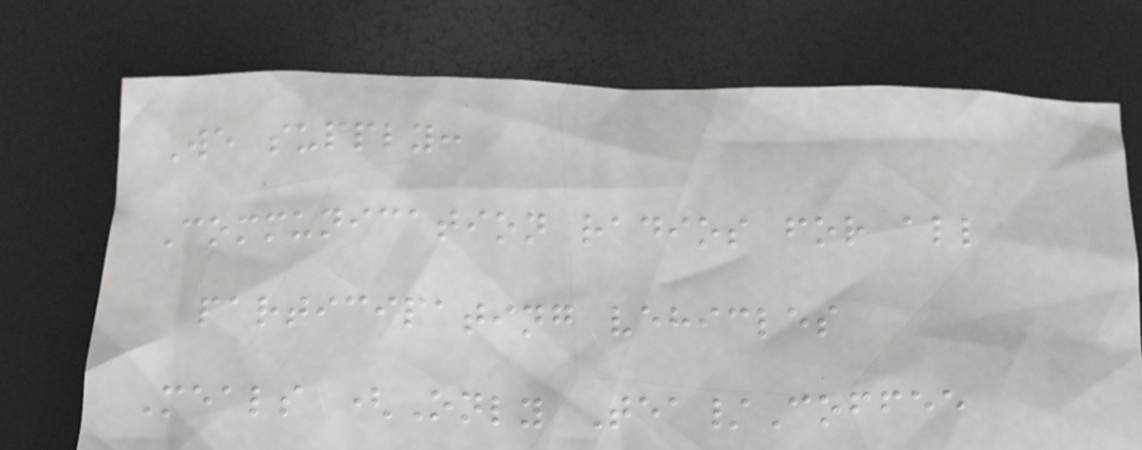We supply:
Communication radios for all
participating vehicles
Meals (Only Tea/Coffee
